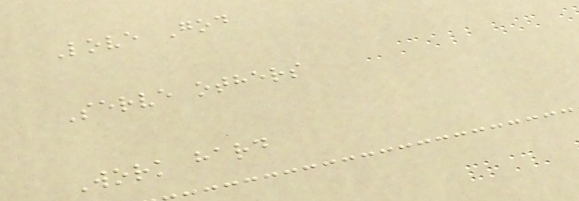Love God
Serve others
Work hard
